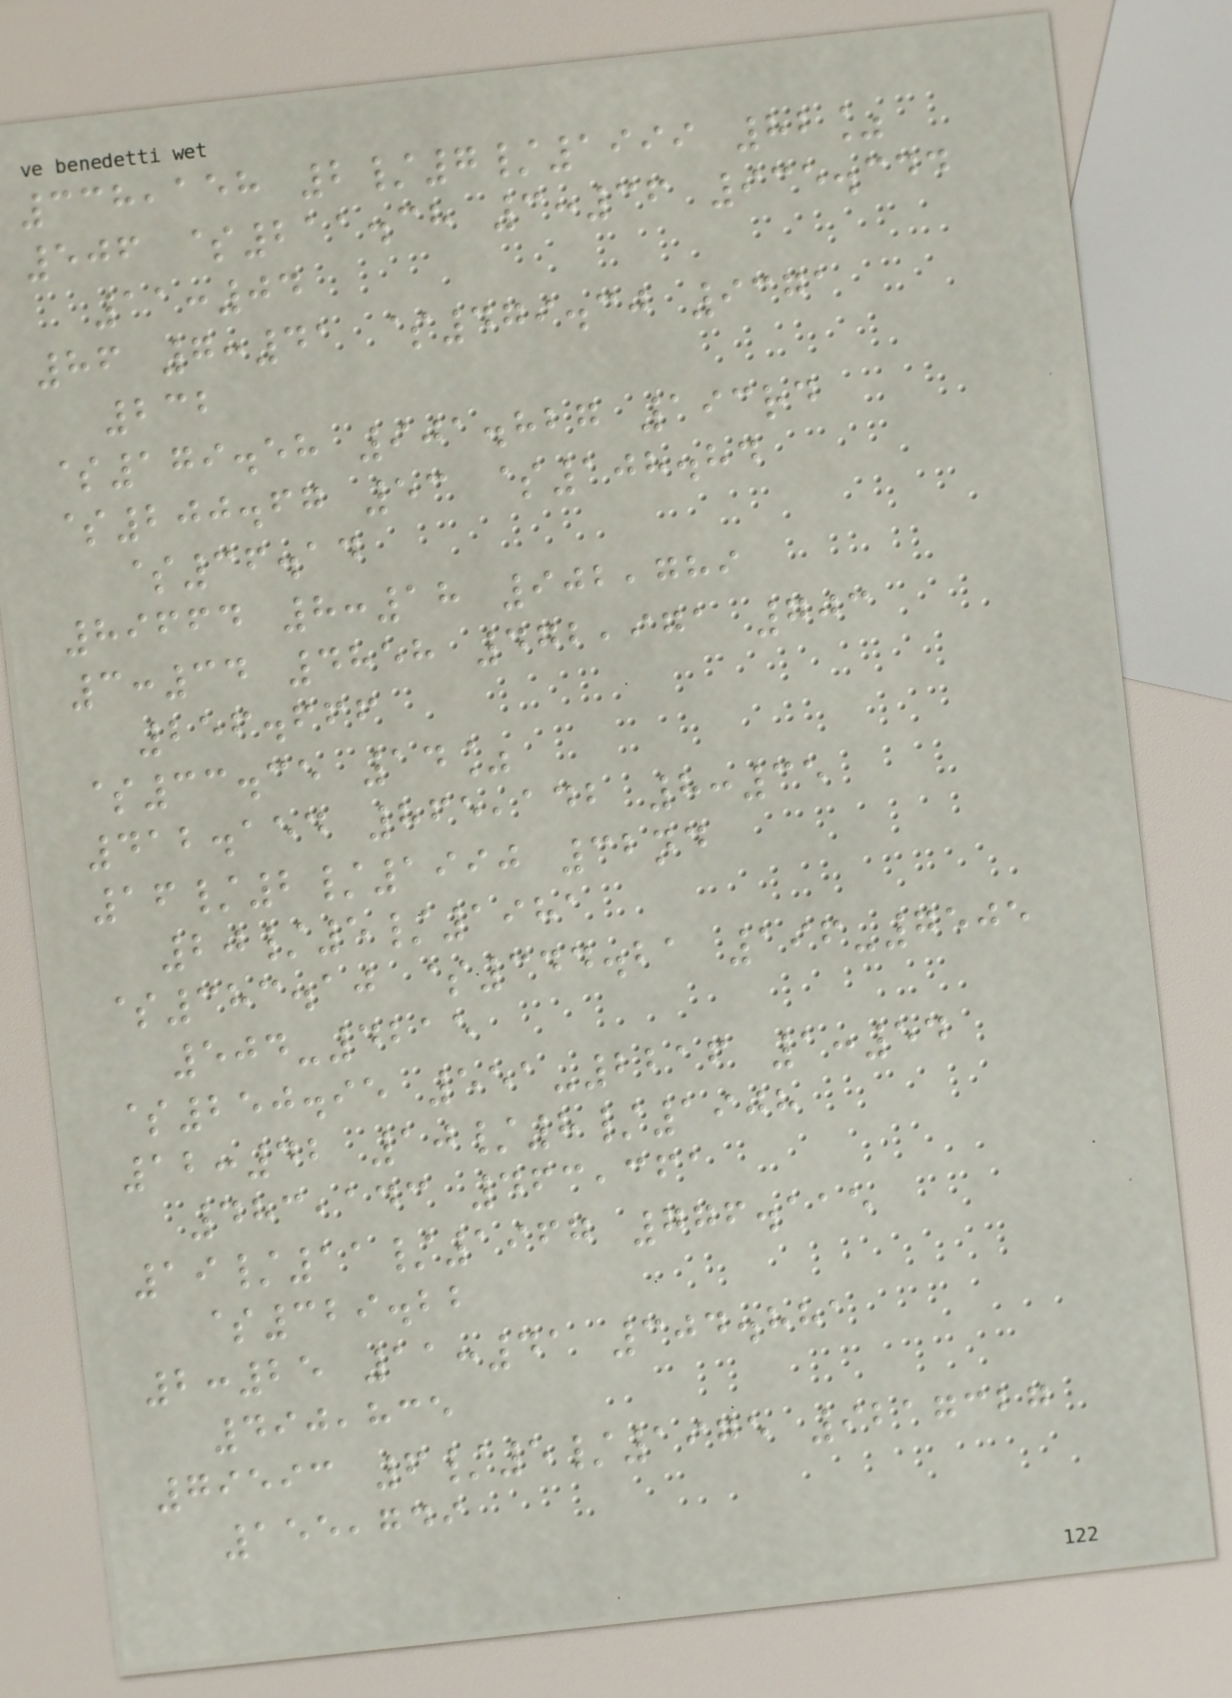338,158 2/7/1999 82%
506 $211.38 3:36 935.344
11:04
86 7:41 $479.30 9371
232
$179.58 901.827 193rd
$200.67 53 $108.84
$36.14
89664 8:18 902,789
3:34 4858 472,971 703
256.666
$33.35 14%
412.154 865,142 8:35
16/2/1990 32nd
20/5/1981
$383.10 $344.21 196-7505
504-4215
$250.95 551-2216 1:54
12:42 10/8/1908
483,143 463,361
19/11/1967 776.115
$329.22
2:25 11:41 304.881
490,835
79593 6/5/1975 9217327
155,749
